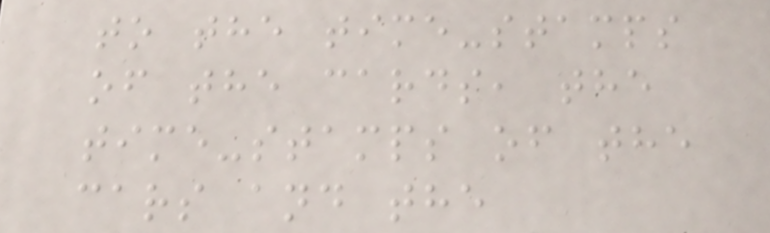to the time-stamps
of the cards, the
time-stamps of the
cars and the
